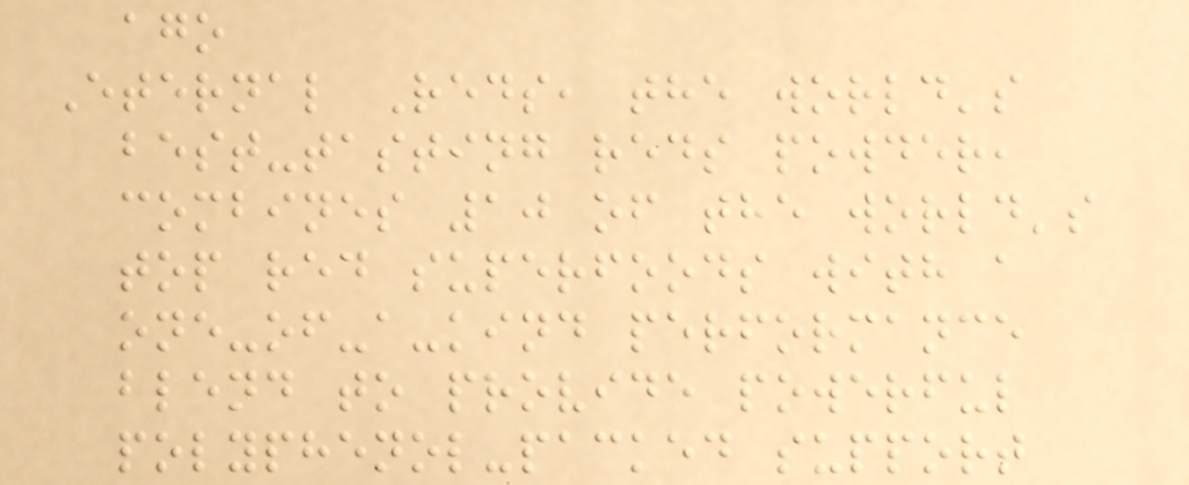ago
Eternal Reds, the world's
best-tasting reds powder,
combines 10 of the world's
top red superfoods with a
one-of-a-kind performance
blend to provide powerful
polyphenol-packed support
